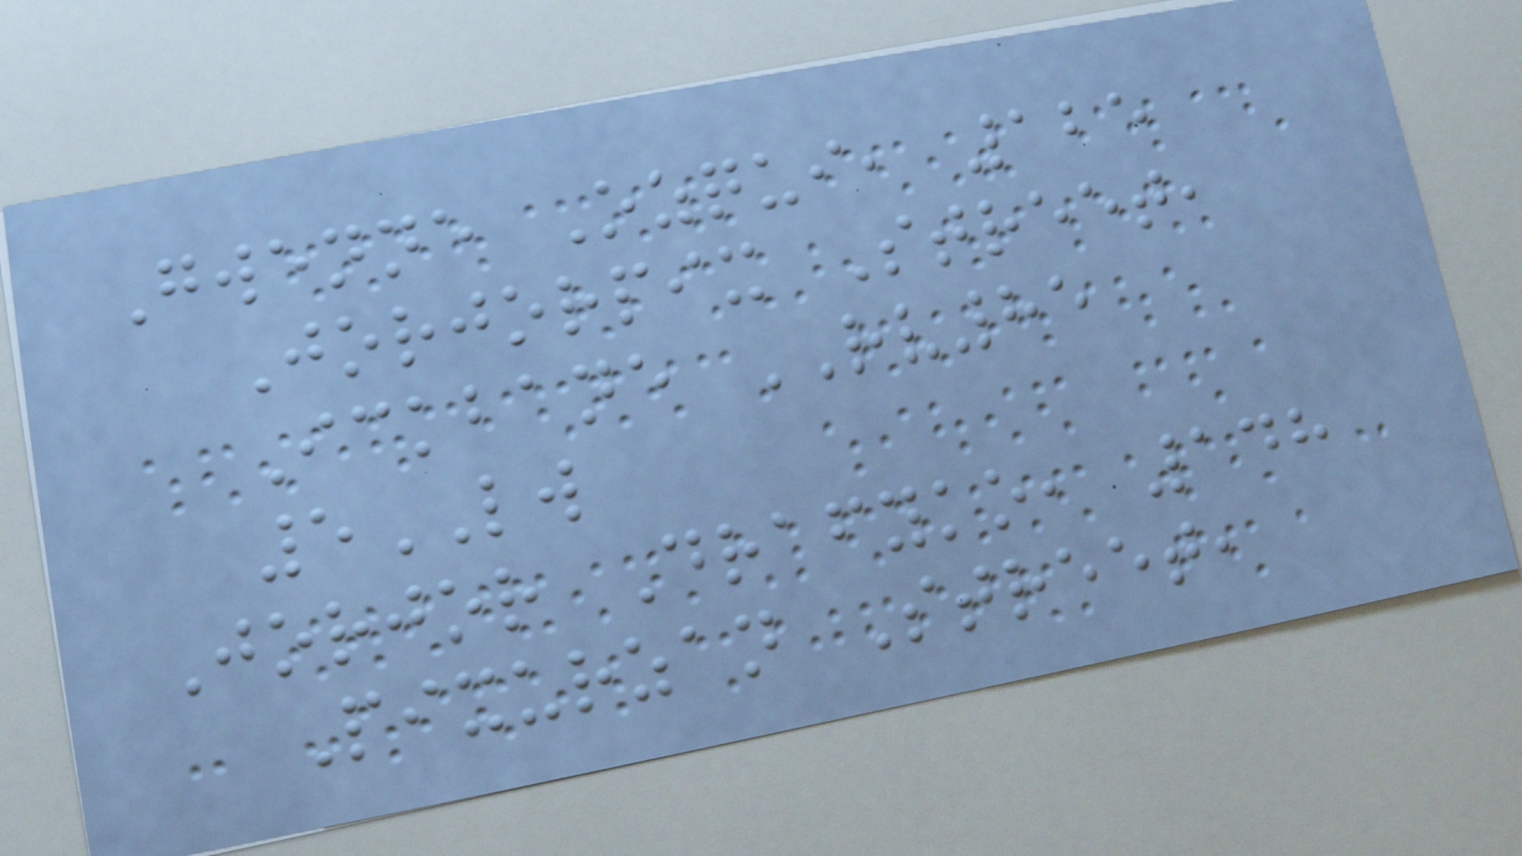Gwenne Ozqui, 125
Jorjorpix Street,
Ickbane RV85
5LW
Jorjor Drafyko, 148
Pixurzan Street,
